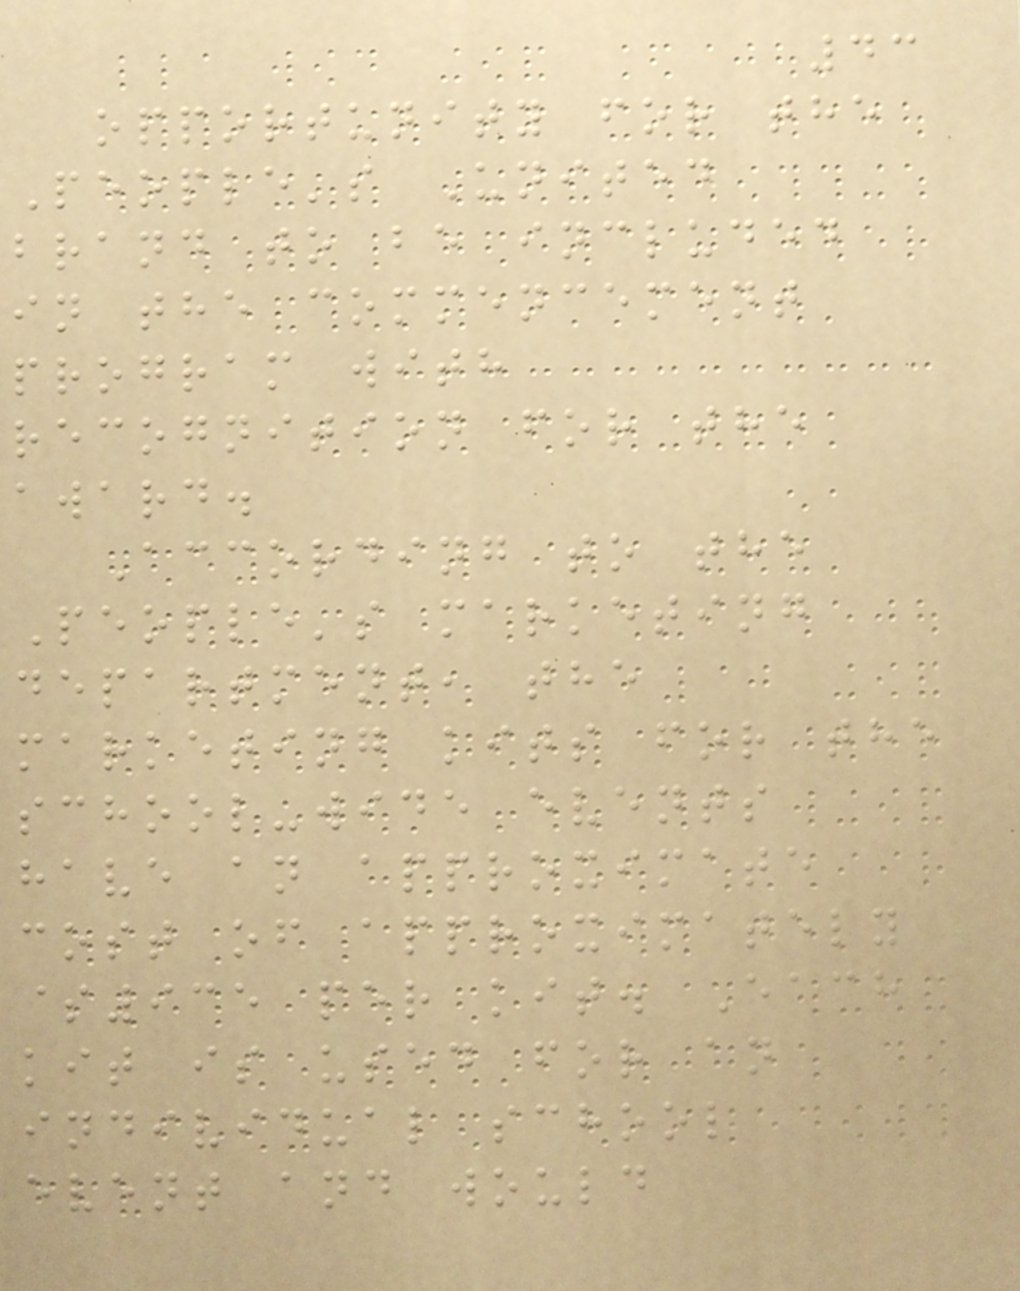43
opportunity for the
People's United
brand to be included
in the commencement
program with
recognition for the
award.
According to the
People's marketing
department, the
marketing kits for the
school-wide events
have an approximate
cost of approximately
$935 per kit. Each
kit is used for an
individual school
event and would
